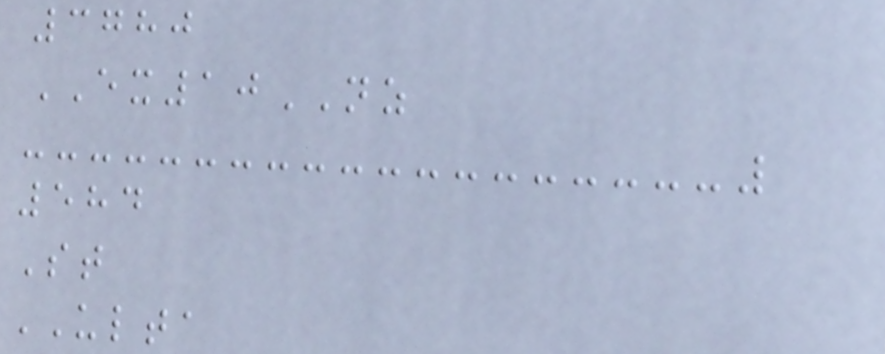3780
EX10NZ
584
St
ULTA
